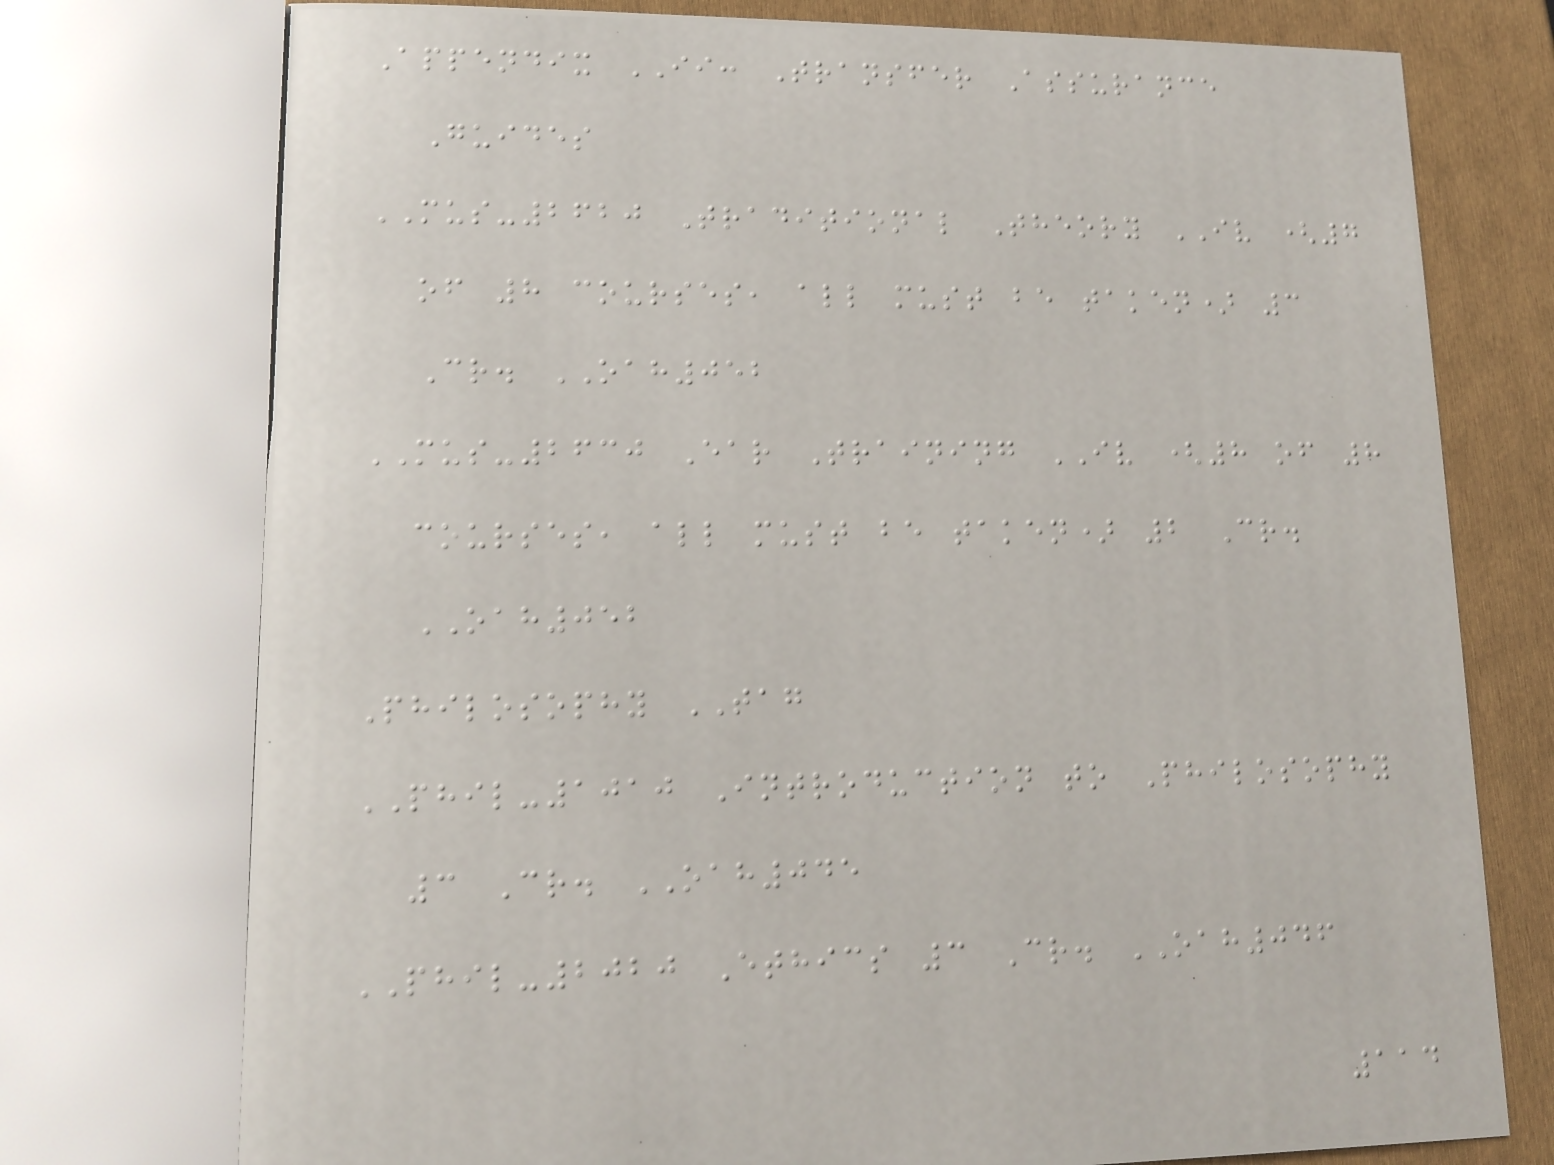Appendix II: Transfer Assurance
Guides
MUS-2620 Traditional Theory IV (7
of 8 courses, all must be taken) 3
Cr. OAH052
MUS-2630 Ear Training IV (8 of 8
courses, all must be taken) 2 Cr.
OAH052
Philosophy TAG
PHIL-1010 Introduction to Philosophy
3 Cr. OAH045
PHIL-2020 Ethics 3 Cr. OAH046
114
